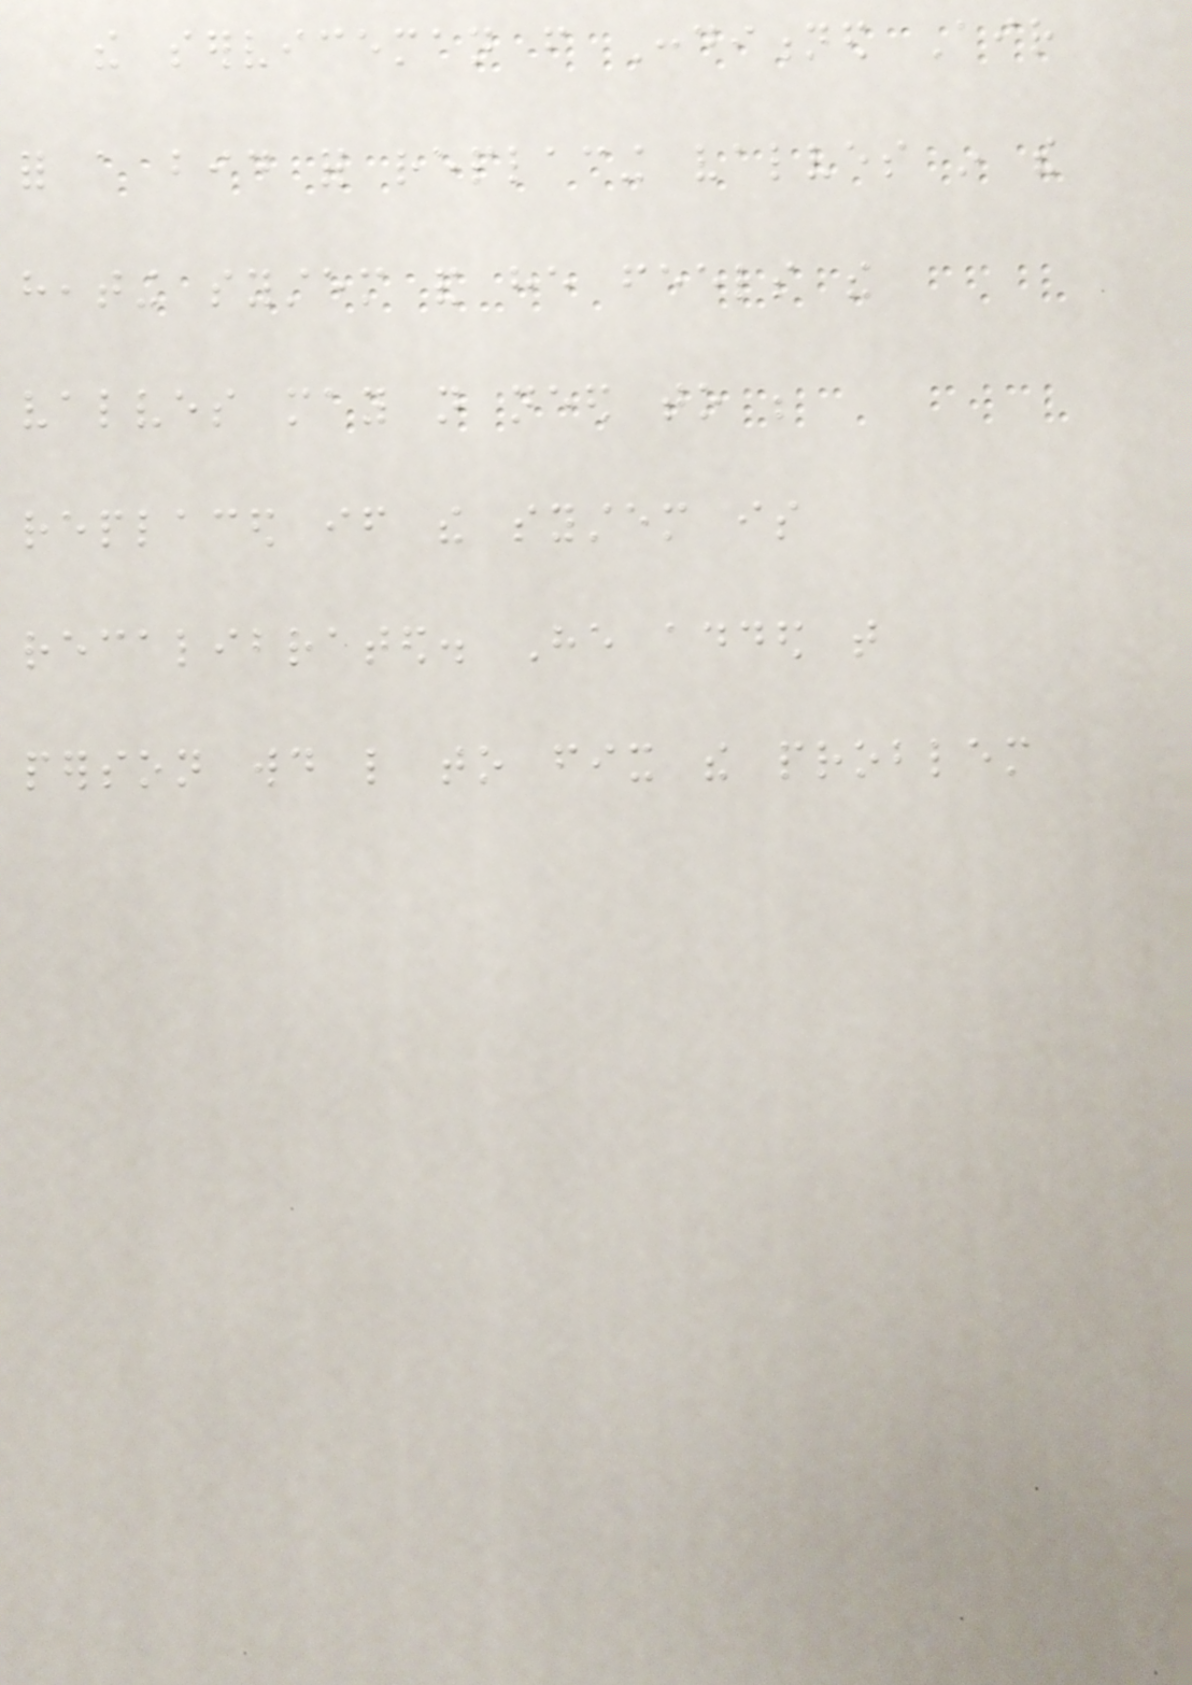the serviceman from Conditioned Air
for a bid for replacing valves in the
heating system and he feels the
valves may not need to be
replaced if the system is
recalibrated. He added that
person would like to fix the problem
